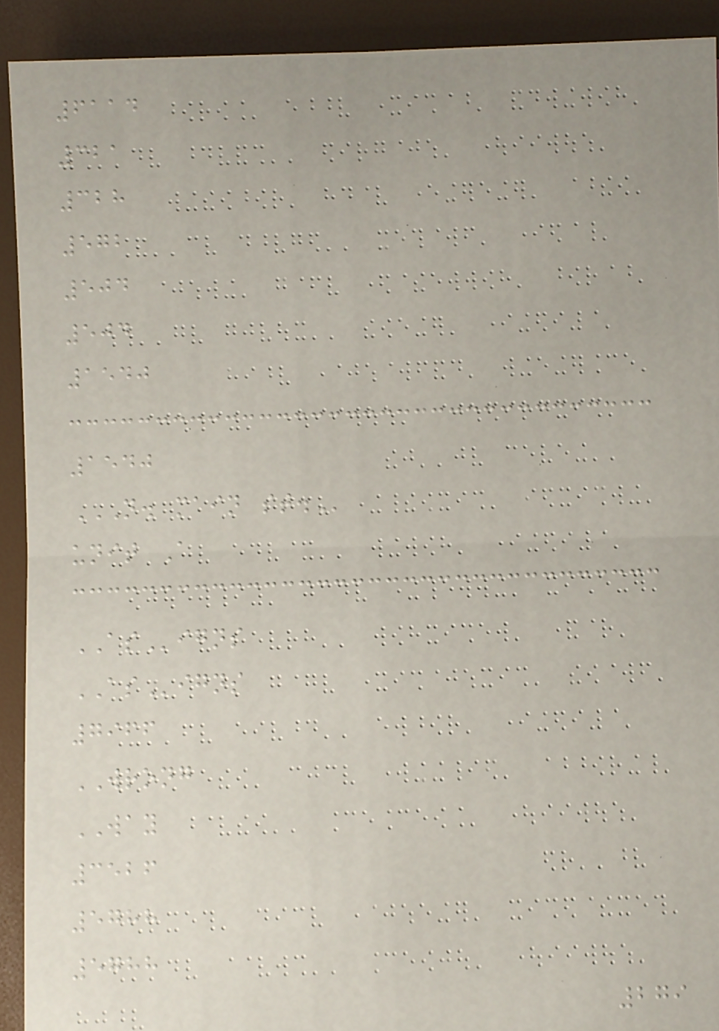6114
321
328
572
504
504
1540
1540
N. MAIN ST.
unit A
ASigns
ASigns
7966
WRONG
WAY
3526
5788
5788
279
